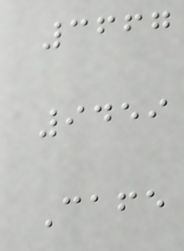3667
9459
Cafe
